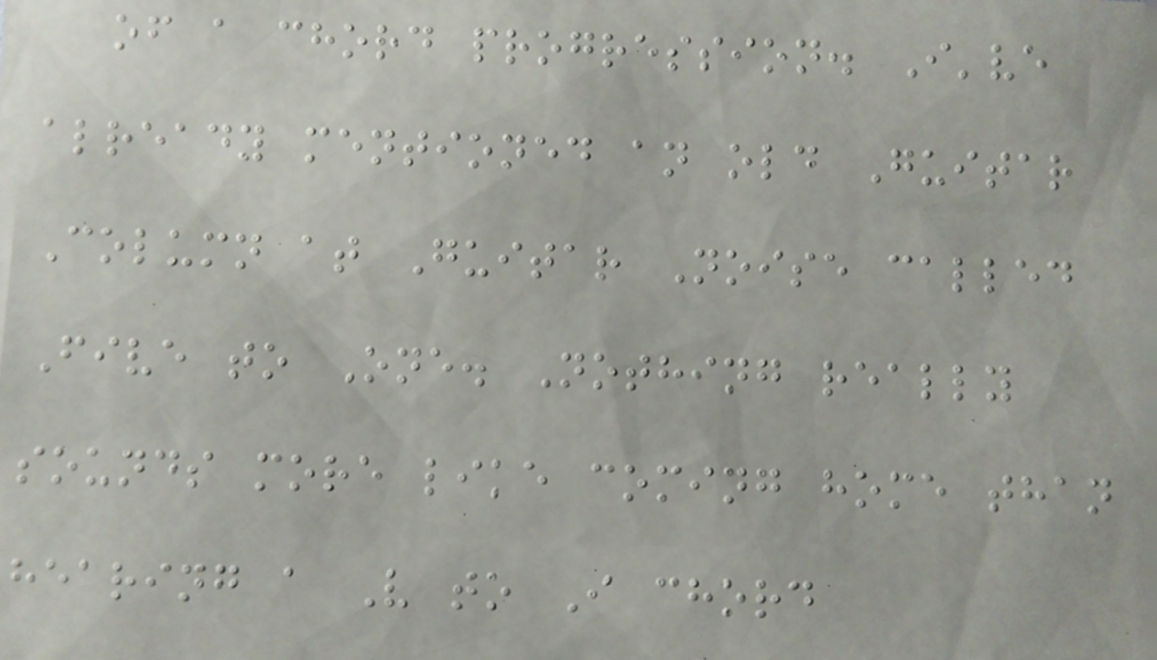of a chord progression. I've
already mentioned an old Guitar
Column at Guitar Noise called
Five to One. Nothing really
sounds more like coming home than
hearing a V to I chord
